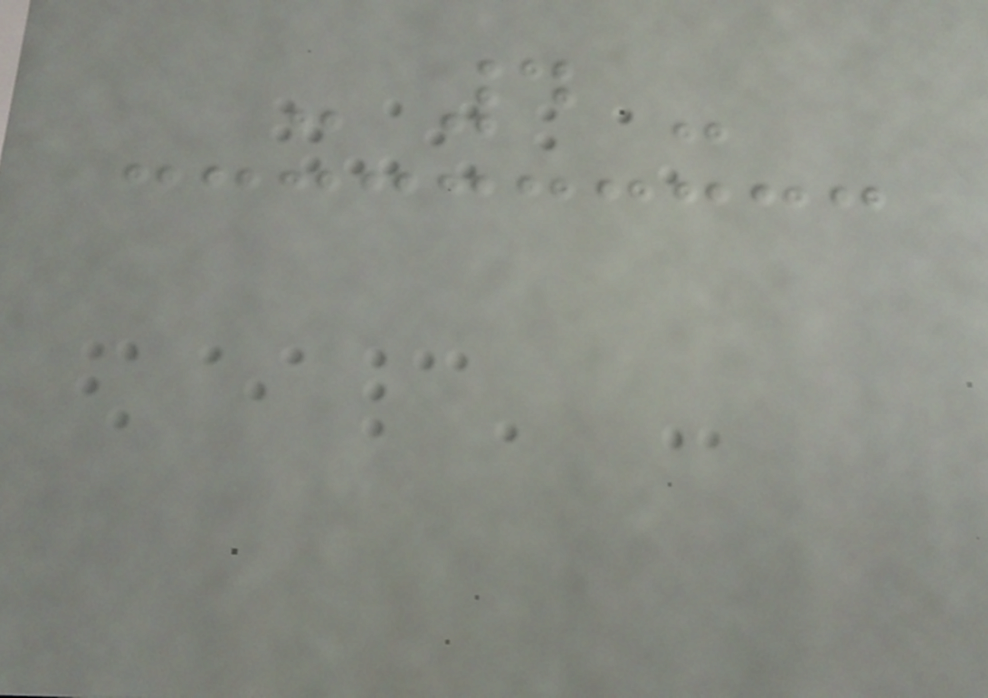- 4 -
